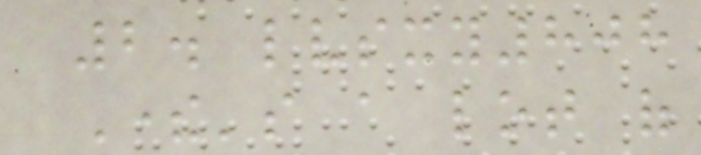2. lvsxy808
There's a lot of
